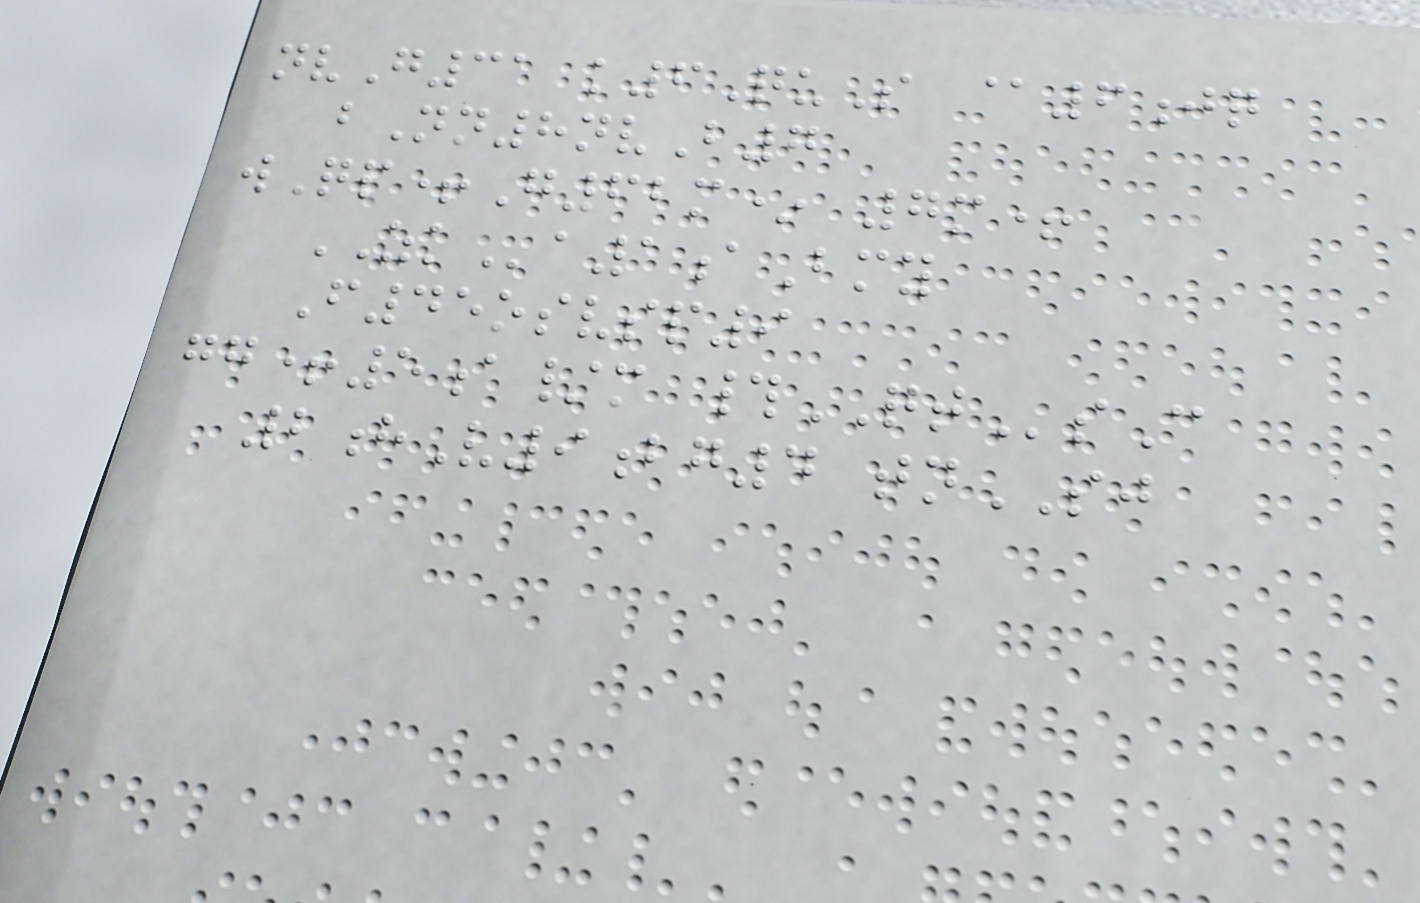nvG31 k6QuS @6jq
bNn8nvB7
wQp+G62m* 7m+
ZKa1aBmy
F45osvsp9
gg+5a/m #QTsC
2hV9bg4 tnSJ
